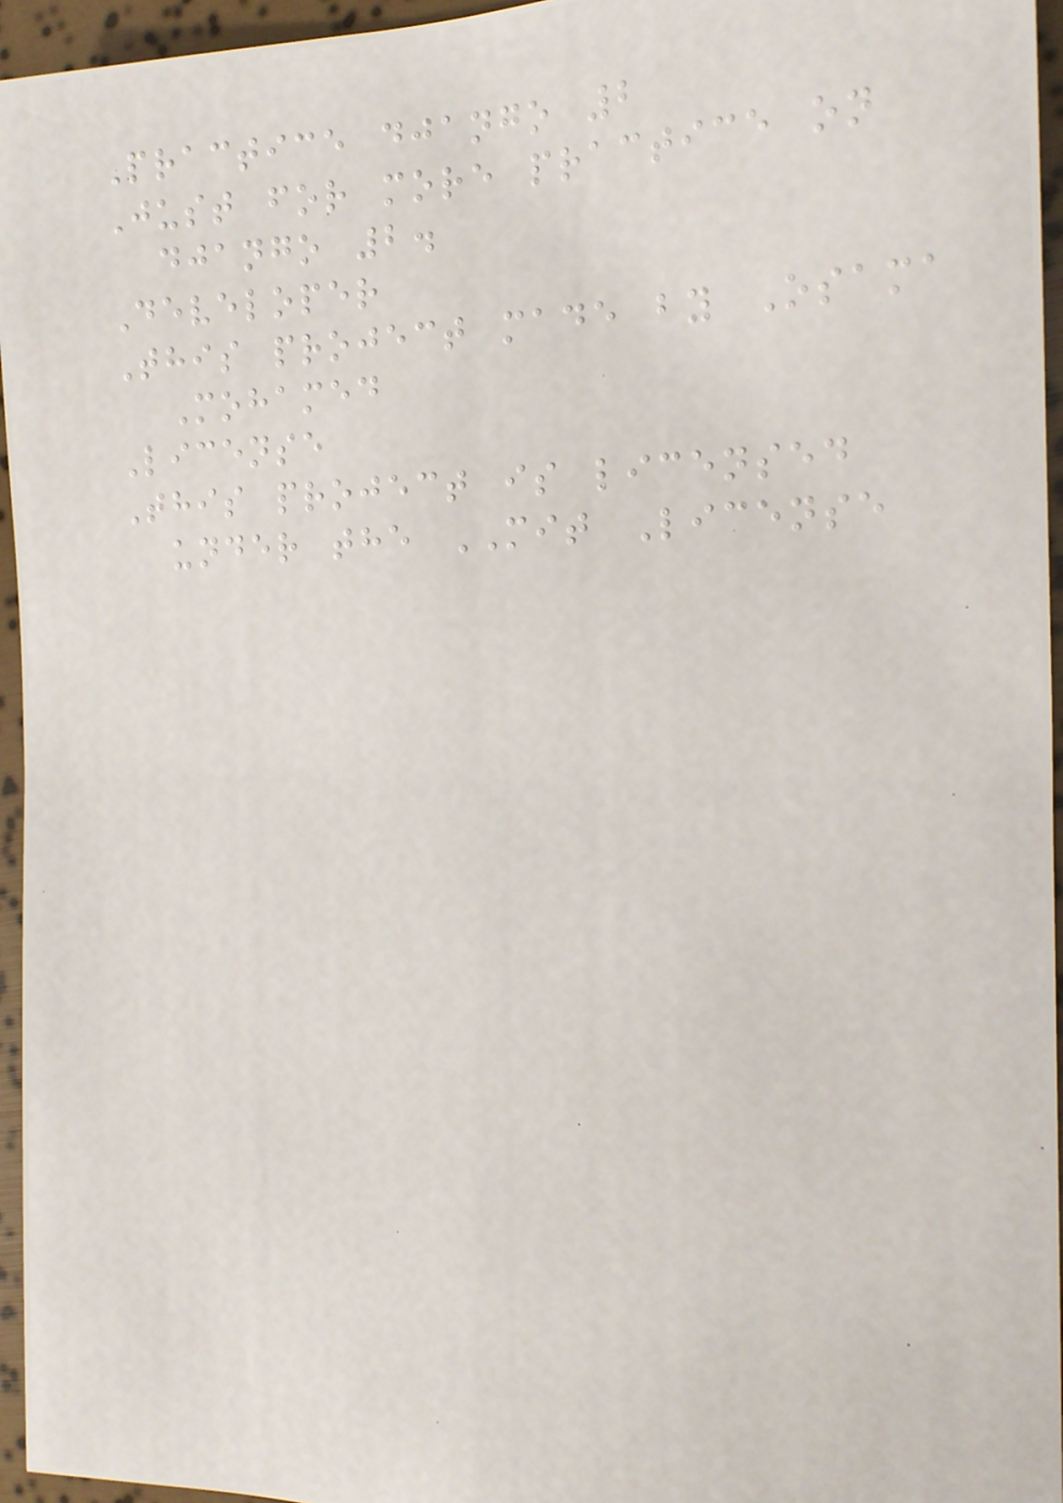Practice django 2
Just for more practice on
django 2.
Developer
This project made by Osama
Mohamed
License
This project is licensed
under the MIT License
